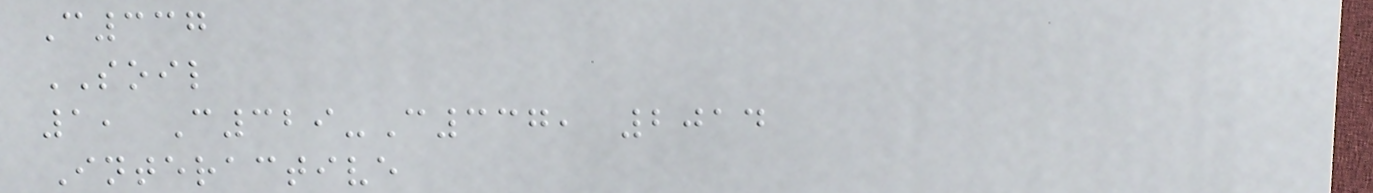C337
SOIL
1, C329-C337, 2014
Interactive
